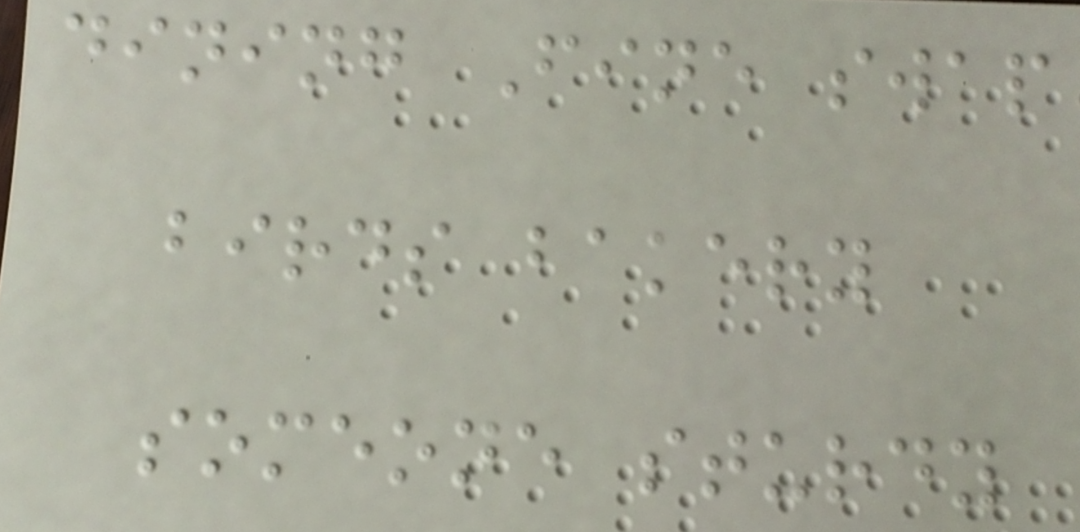dining Fine swap
birds bakery
someone sturdy
